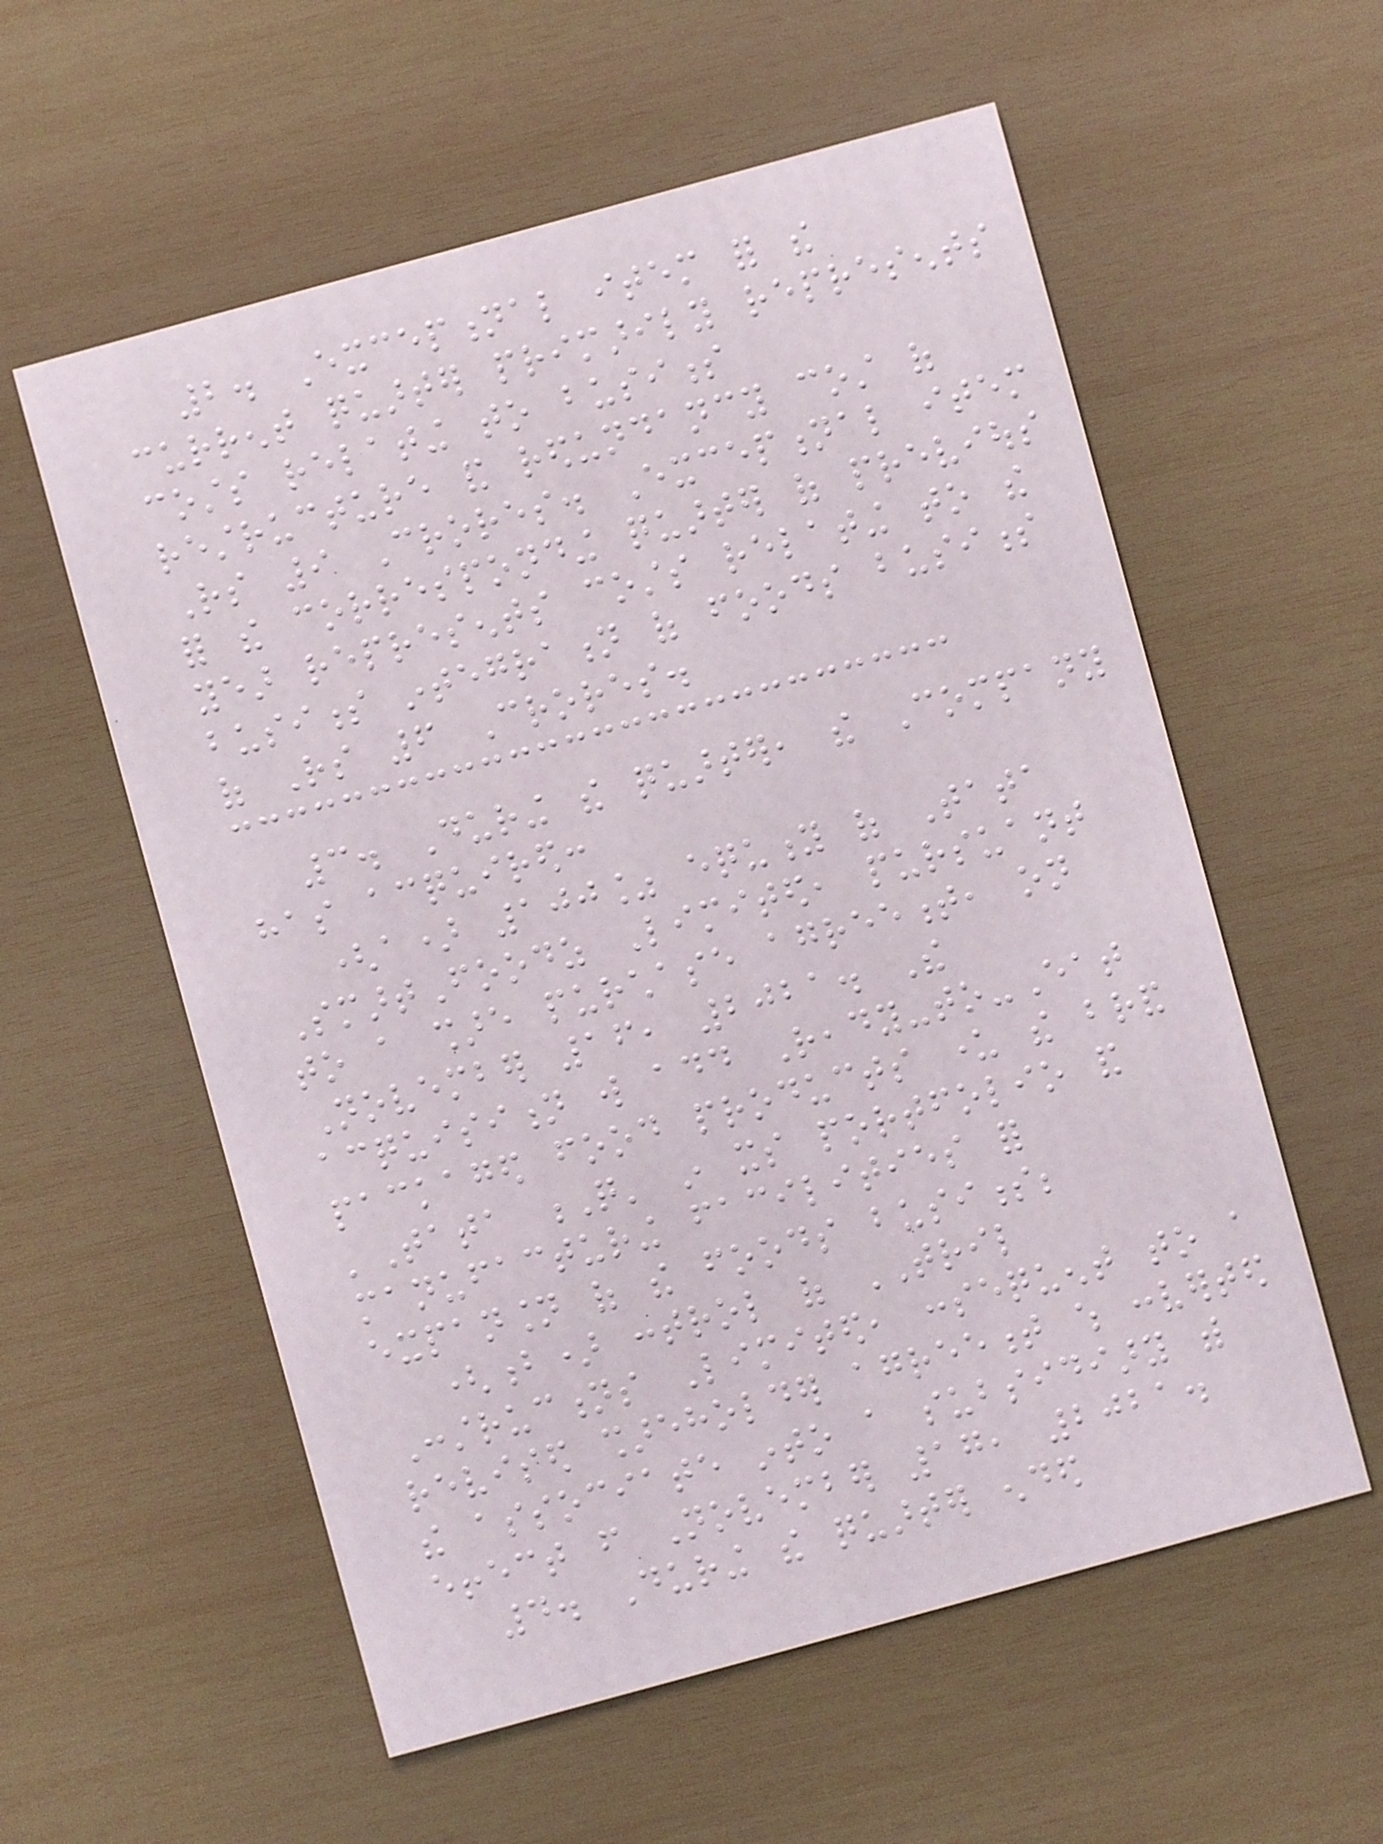2. Exceptional item for the
current quarter primarily represents
costs relating to business
restructure and redundancy cost of
Rs 9 Crores. Exceptional item
for the corresponding quarter of previous
year represents costs relating to the
business integration of foods business
of Rs 6 Crores.
3. During the quarter, the Company
has acquired:
(a) 100% equity of Tata
SmartFoodz Limited, pursuant
to a share purchase agreement, on
November 16, 2021. The
acquisition will add Ready-to-Eat
packaged food products under the brand
'Tata Q' in its portfolio and
manufacturing facilities for
expansion of the foods business;
(b) control of TRIL
Constructions Limited, consequent to a
revised shareholder agreement which converted
the associate into a subsidiary with
effect from November 17, 2021.
4. During the quarter ended
